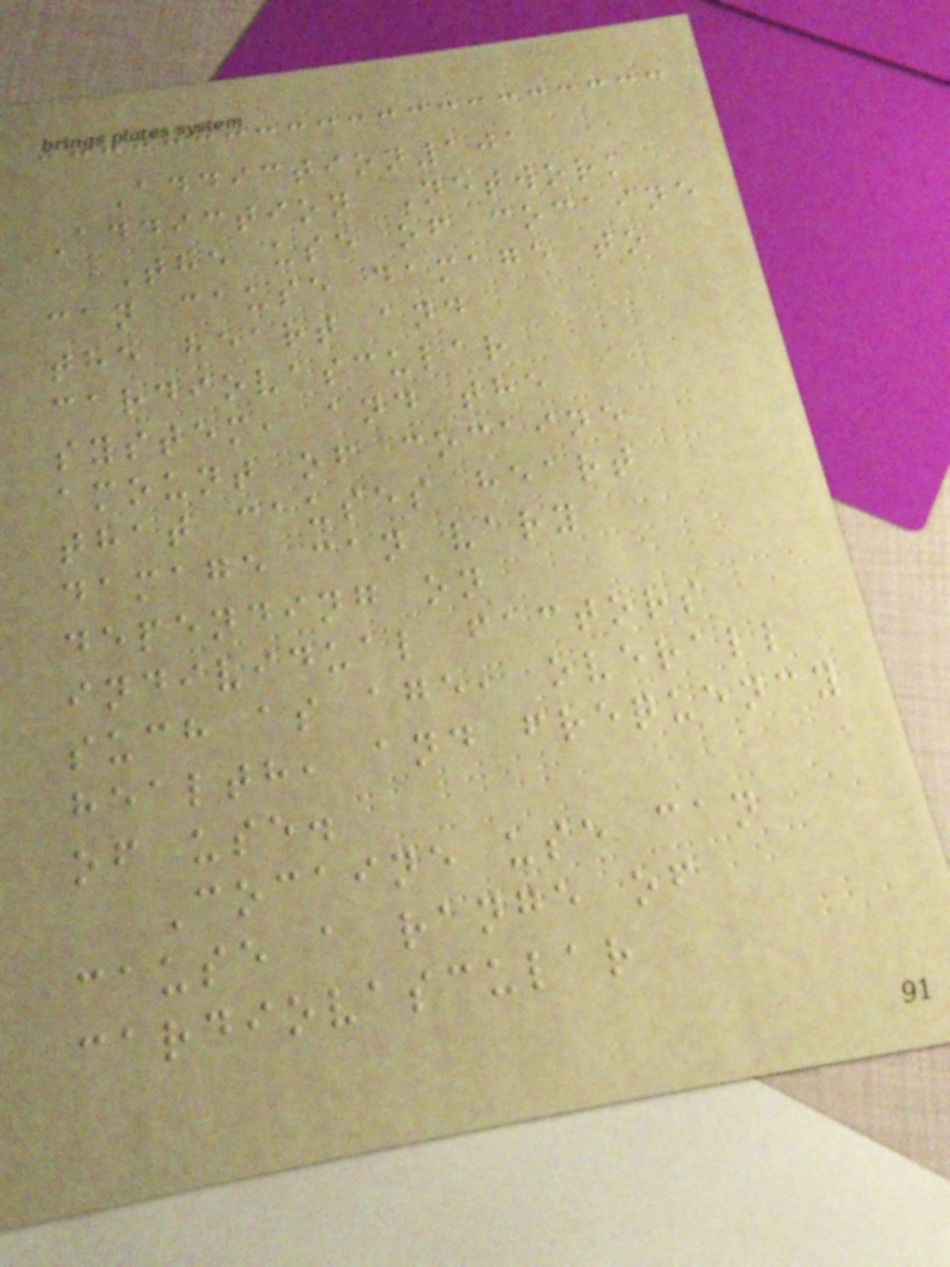Addiction101
Addiction Network
The use of cocaine
can cause damage to
the heart and
cardiovascular
system, and the
amount of cocaine
that causes heart
damage can vary
depending on
individual factors
such as age, overall
health, and frequency
of use.
Cocaine use can
cause a range of
cardiovascular
